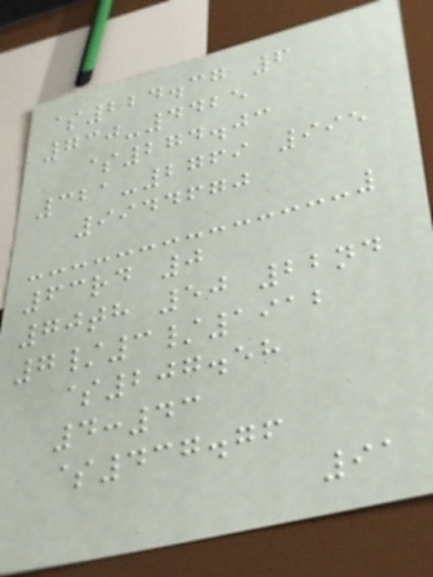$224.37 6
730-4425
$274.03
321-2769 995
9944670
63rd 0
70th 50 22nd
7/3/1912
$207.58
4:43
$437.76
91
